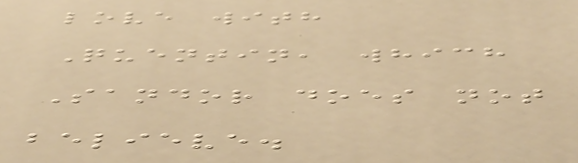love with
Quentin, which
Sandor does not
believe.
